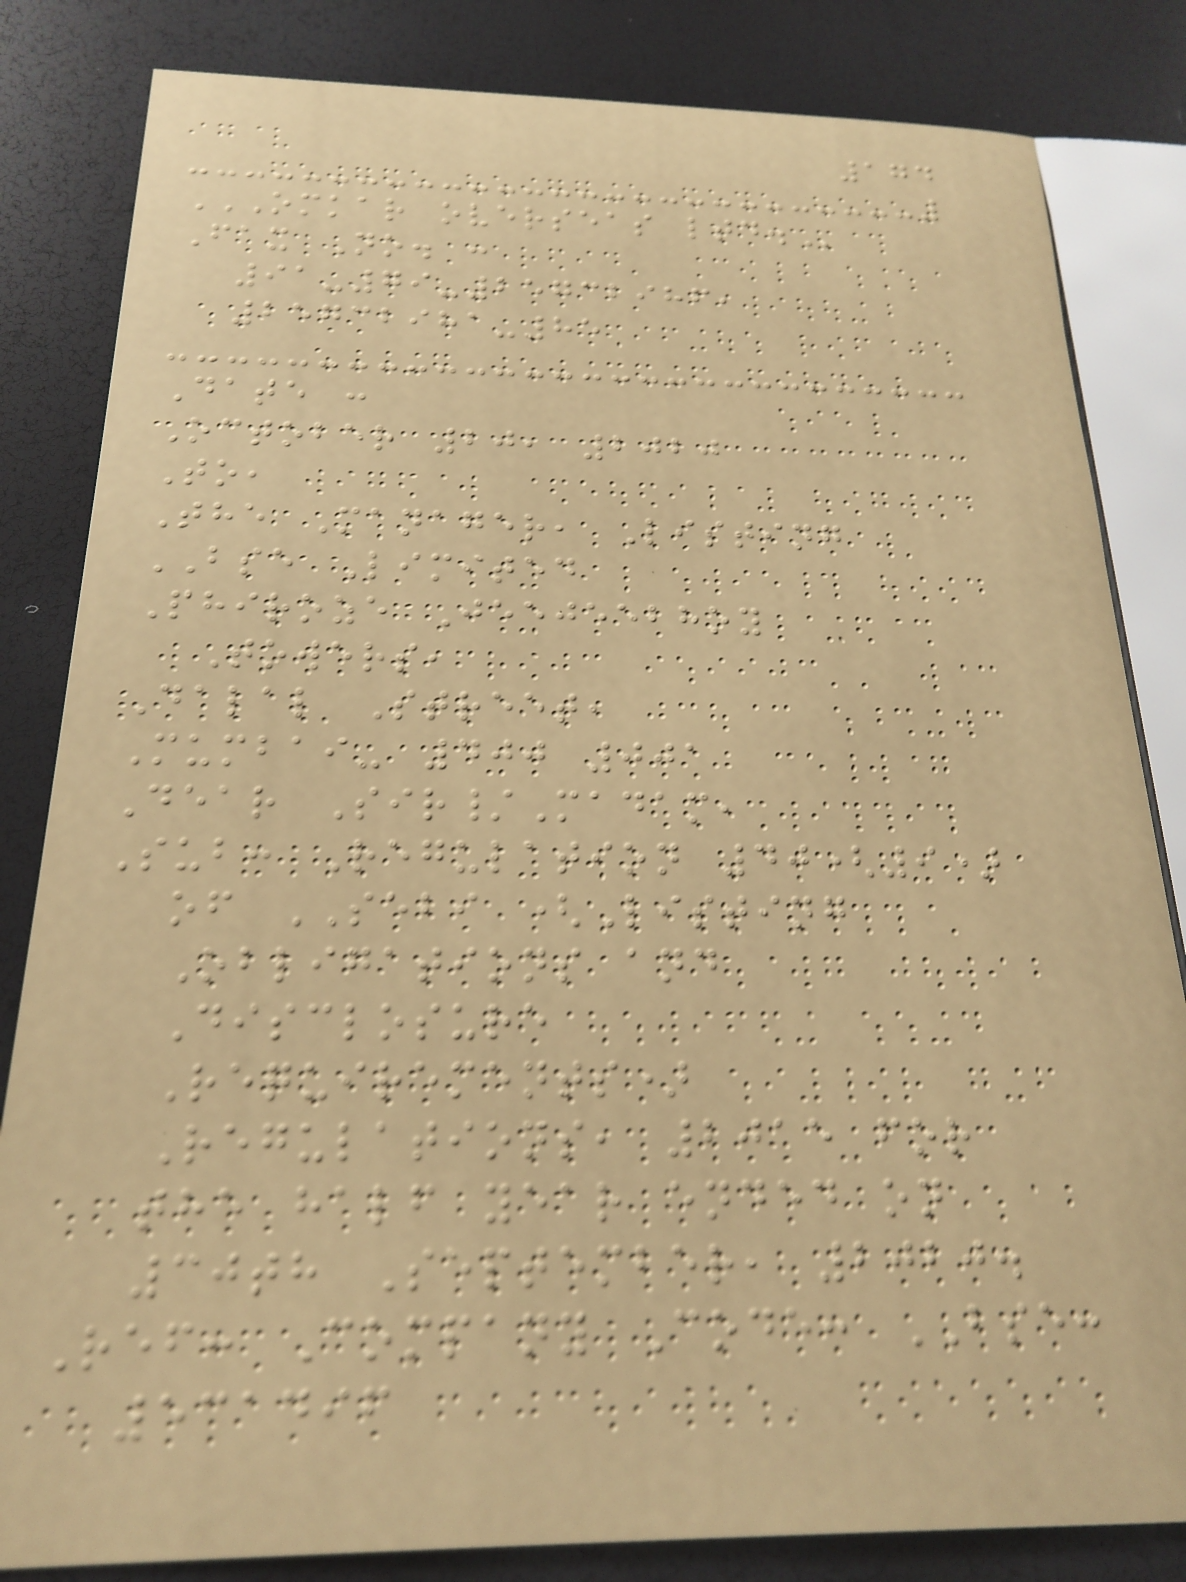174
OMKAR OVERSEAS LTD.
Fax No. :
91-79-25732986,
25732981-85
Date :
October 20, 2020
To,
The Manager, Listing
BSE Limited
Phiroze Jeejeebhoy
Towers,
Dalal Street,
Mumbai- 400 001
Dear Sir/Madam,
Sub: Regulation 40(9)
of SEBI (Listing
Obligations and
Disclosure
Requirements)
Regulations, 2015 for
the half year ended on
30th September, 2020.
Ref: Company Code: BSE:
531496
